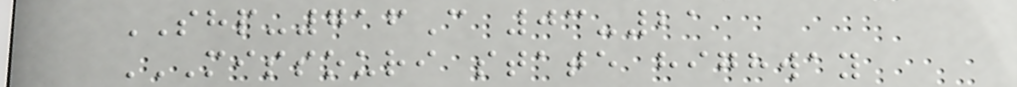SHP-716C 03-21
MISSOURI STATE HIGHWAY
